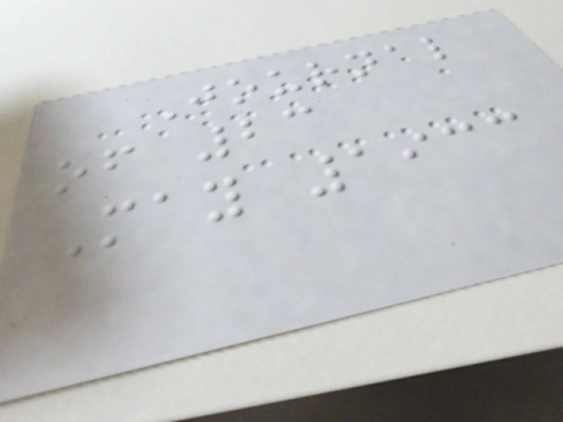Journal
of 23
May 1933
